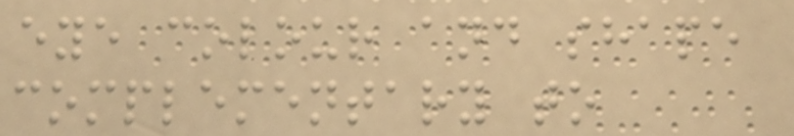eye colour and shape
complementary to
